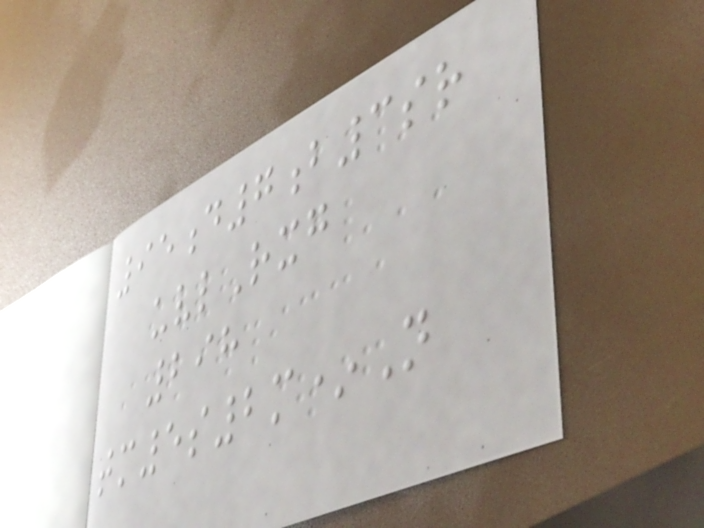95d7b3sr
uvlRxg
298
tm5s2m*N
